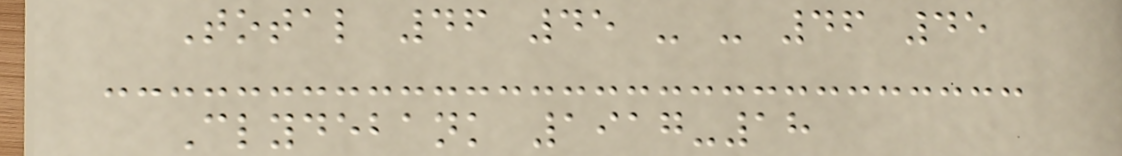Total 46 45 - - 46 45
Clydebank 1917-18
